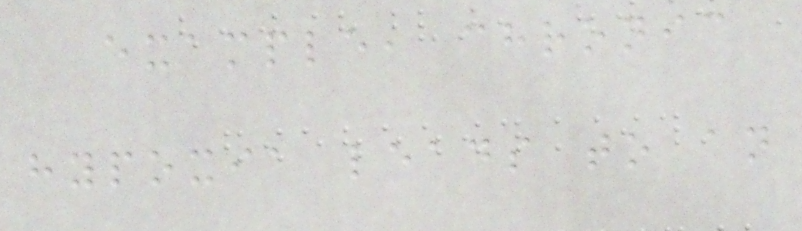example, chronic
hypoxia leads to an
